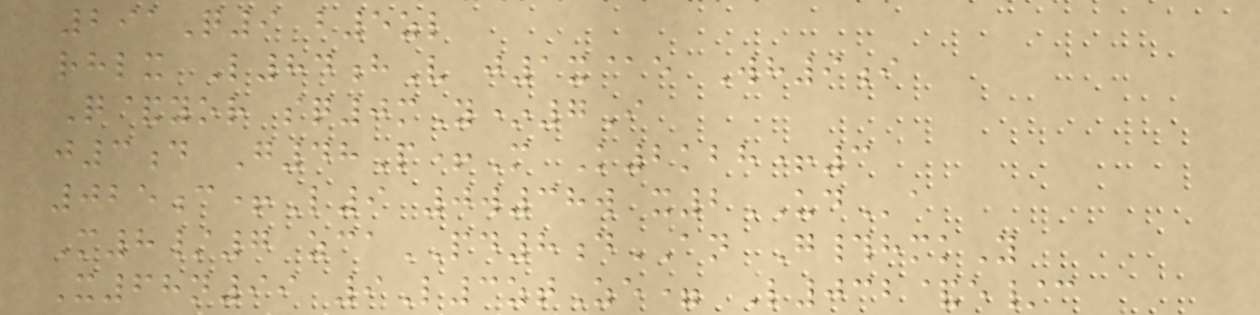291Q9 b5zl
rhlx L84hV j1x@e Wh9i
Q&yor sq0mY*7I
j3d G48P+M K2kbh+3
025c+L9 0w38w x2UDa
M8/7 zcaPD8dAN G#hmkY
X68n99 9L3ztZe= L032&e/c
